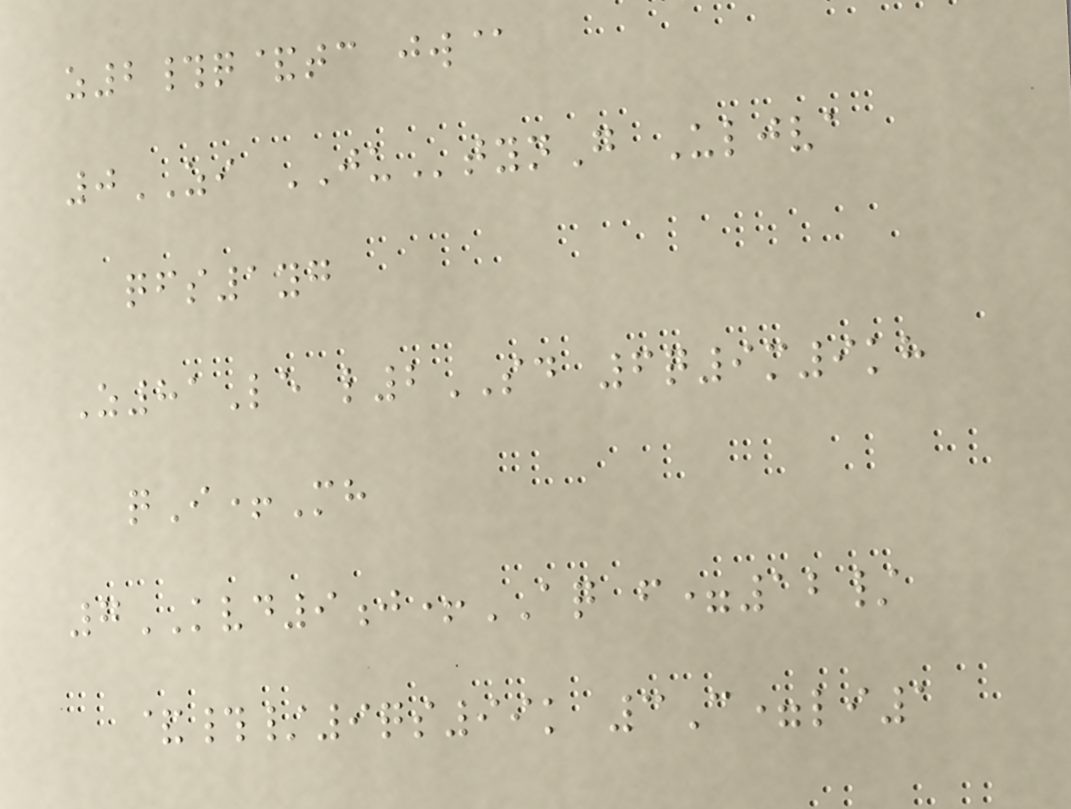z2#q&tc jw@
0ZI JUtynG Uljva
qfs1yg
Z81Le l2SD 6q9m9kh
qI+Mh
7KVD9j+AQ f=12/
&#/9qs99k 3C=li1
